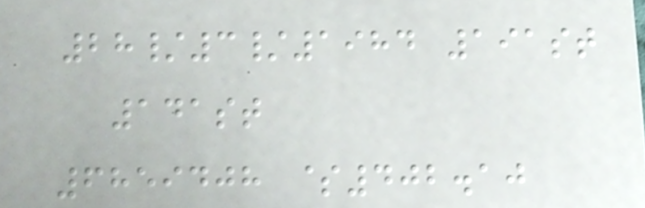28/3/1984 191st
141st
6859408 $402.10
